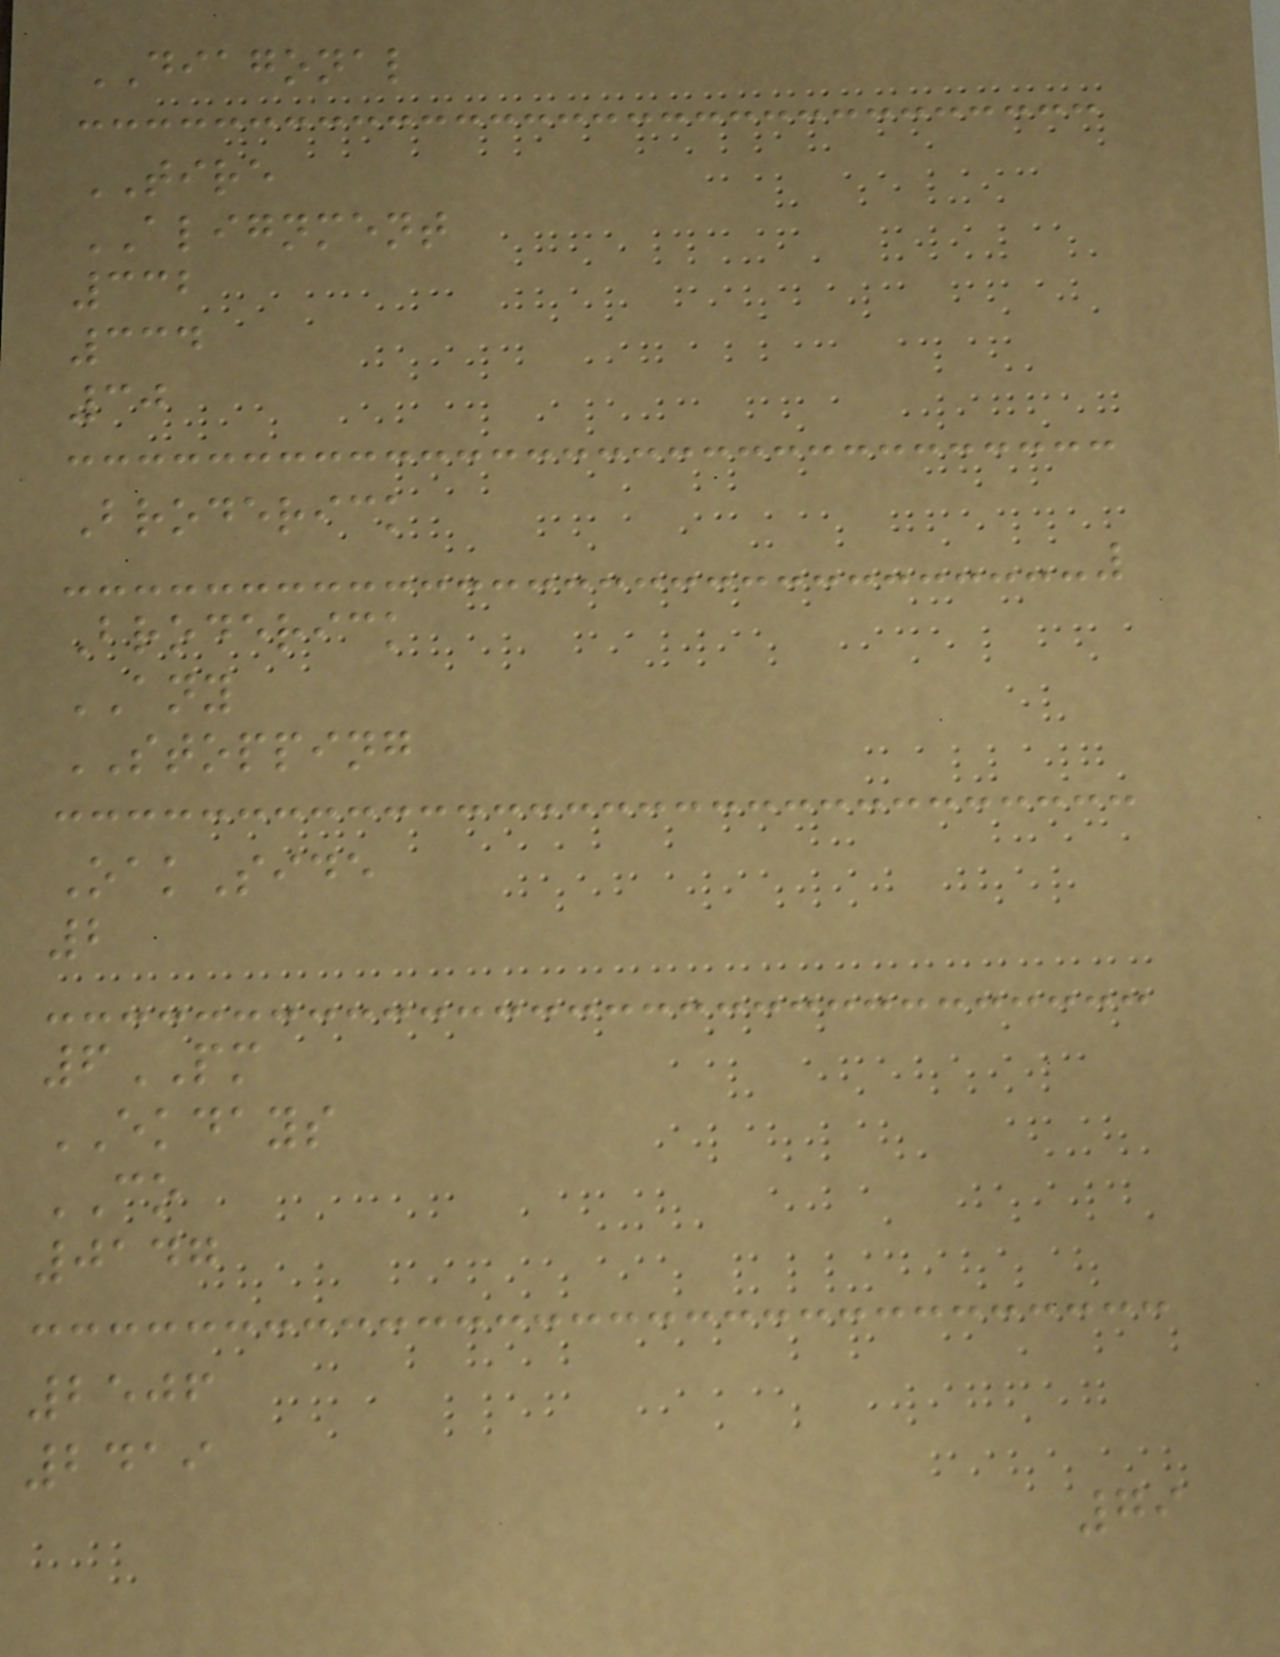DIAGONAL
TIRE
ALIGNMENT
332
334
30
Broderick
Broderick
ANY
STOPPING
OakSide
2
6PM
EKDAYS
CO
0147
2506
2419
79
